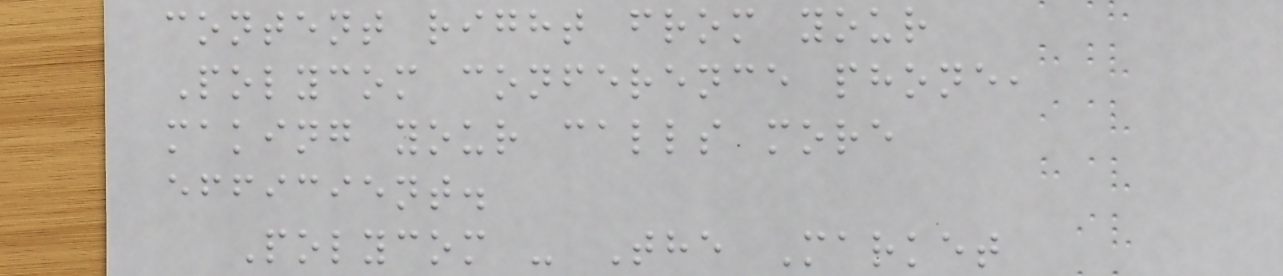content right from your
Polycom conference phone,
making your calls more
efficient.
Polycom - The Market
